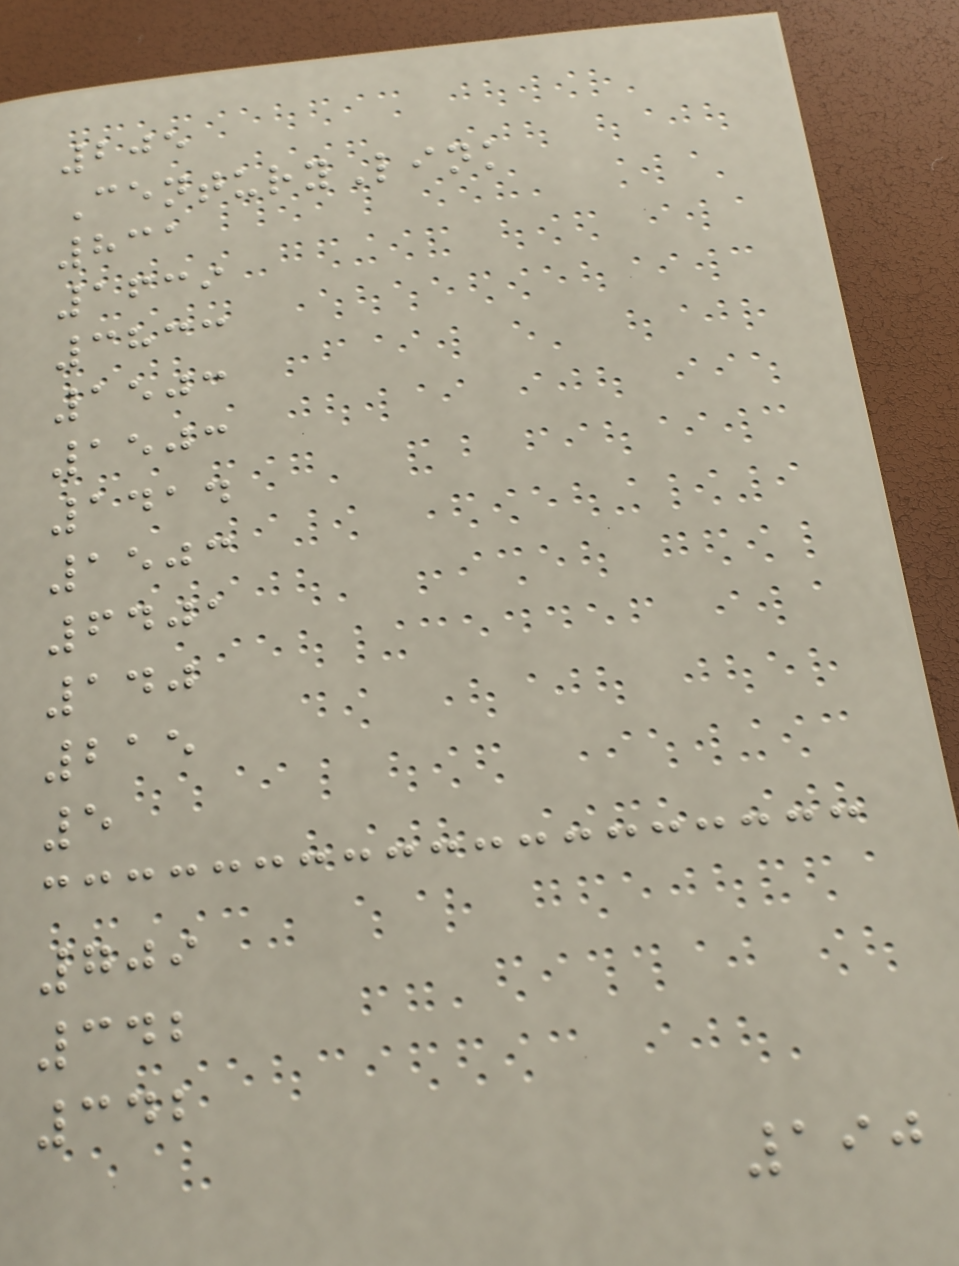205
CenturyLink
831
1639
3833
1503
1503
1414
1503
6401
140
215
5
709
342
342
190
